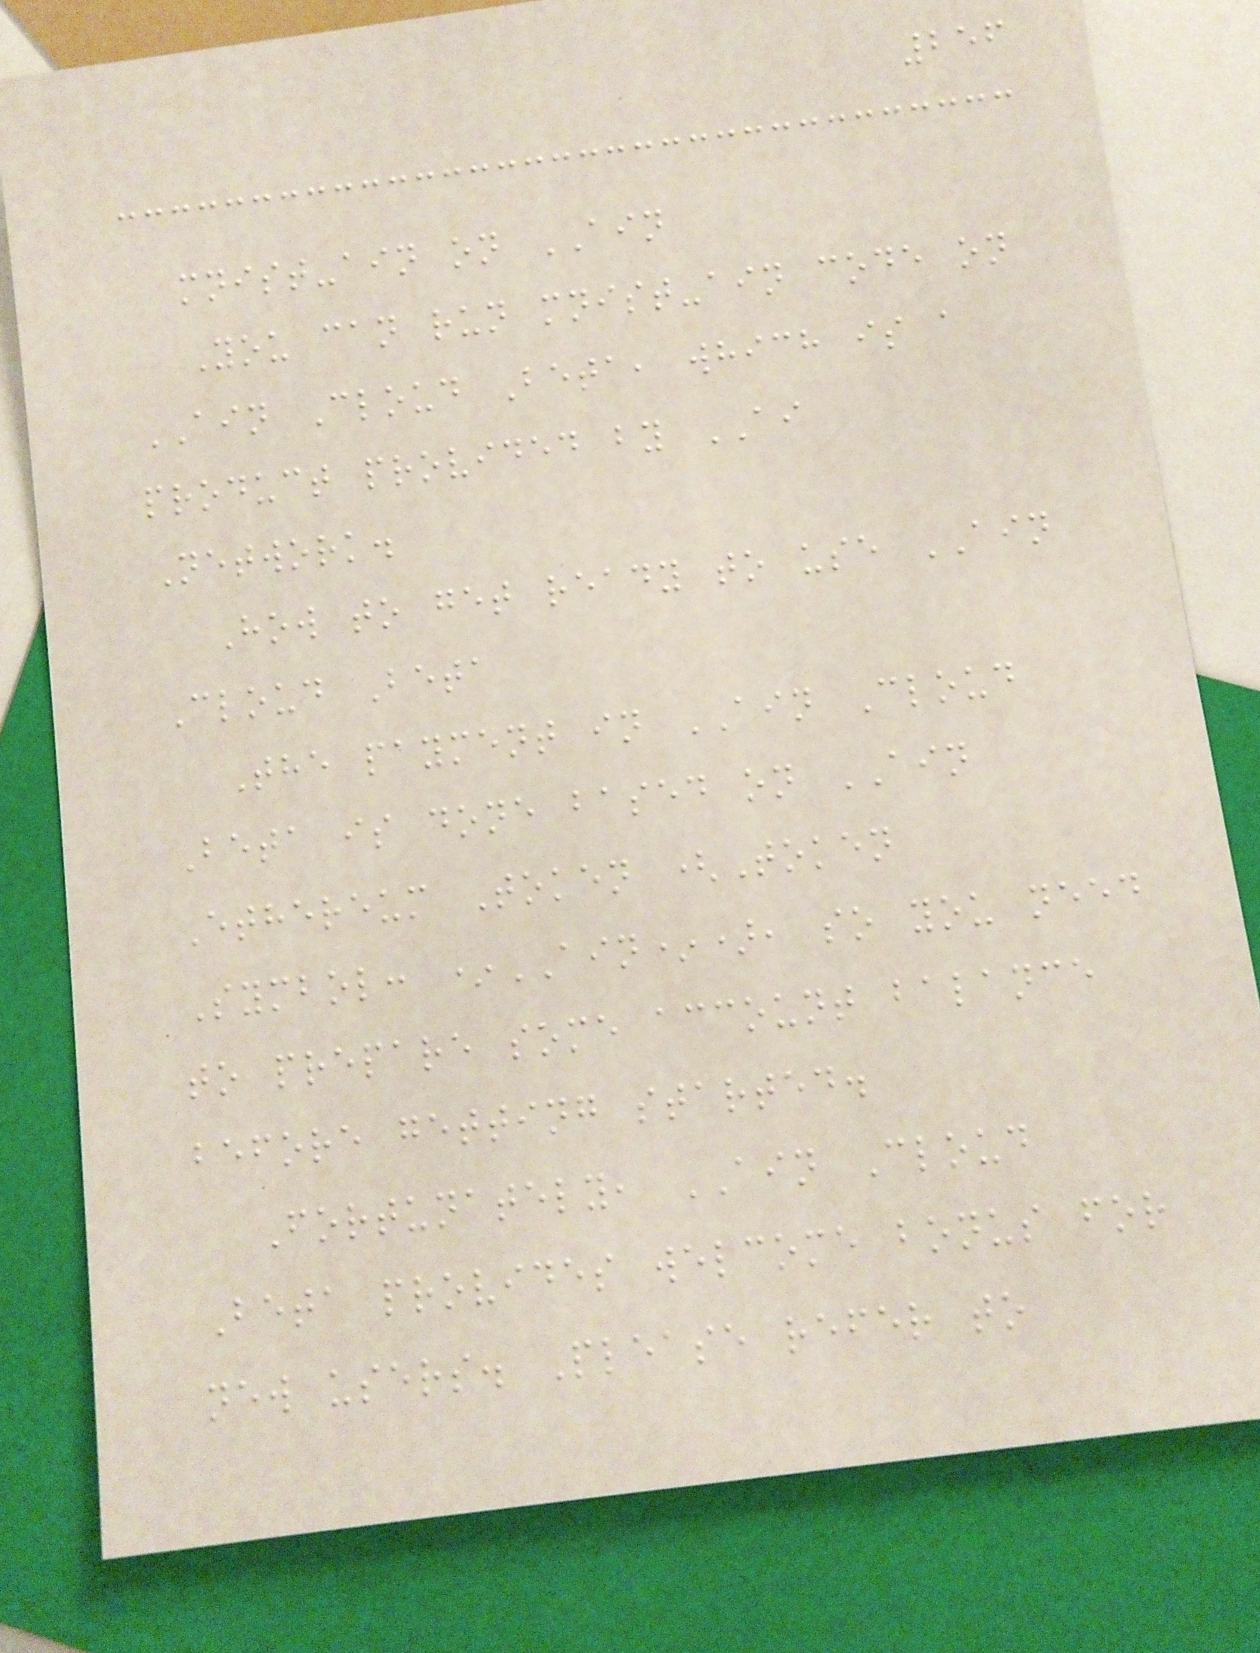256
mnist-ain on AIN
You can run mnist-ain code on
AIN Cloud Beta, which is a
product provided by AI
Network.
How to get ready to use AIN
Cloud Beta
The payment in AIN Cloud
Beta is done based on AIN
Ethereum Token (Token
Symbol: *AIN*), so you need
to prepare some account balance
before getting started.
Fortunately, AIN Cloud
Beta provides welcome bonus for
new users. Please refer to
